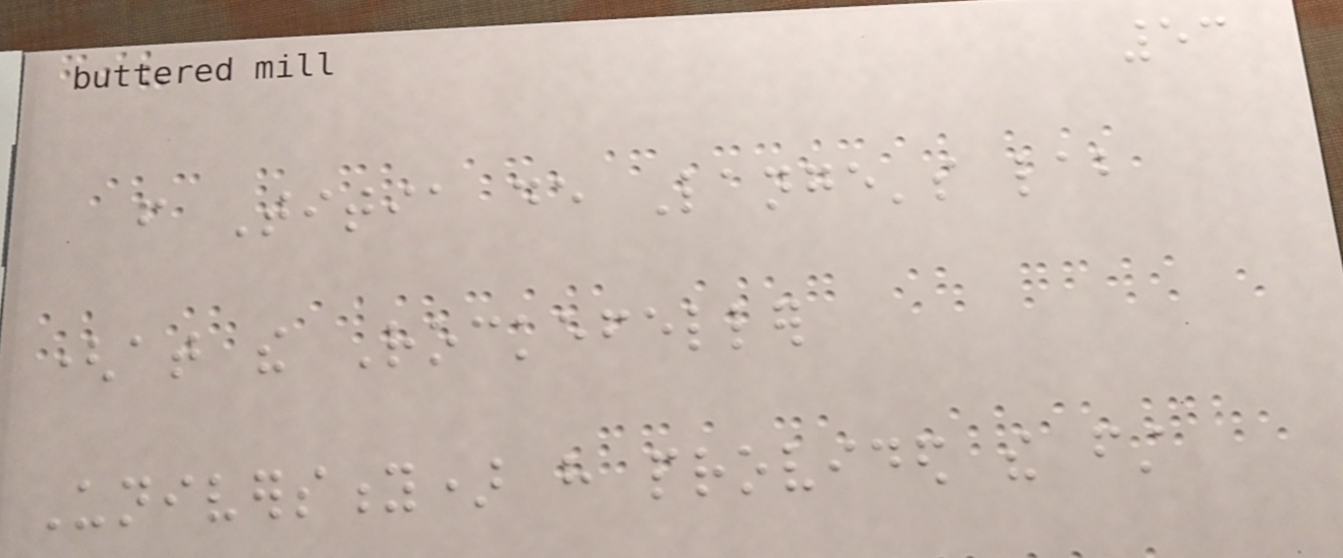53
from Titia de Lange's lab
(at the Rockefeller
University) have provided the first
